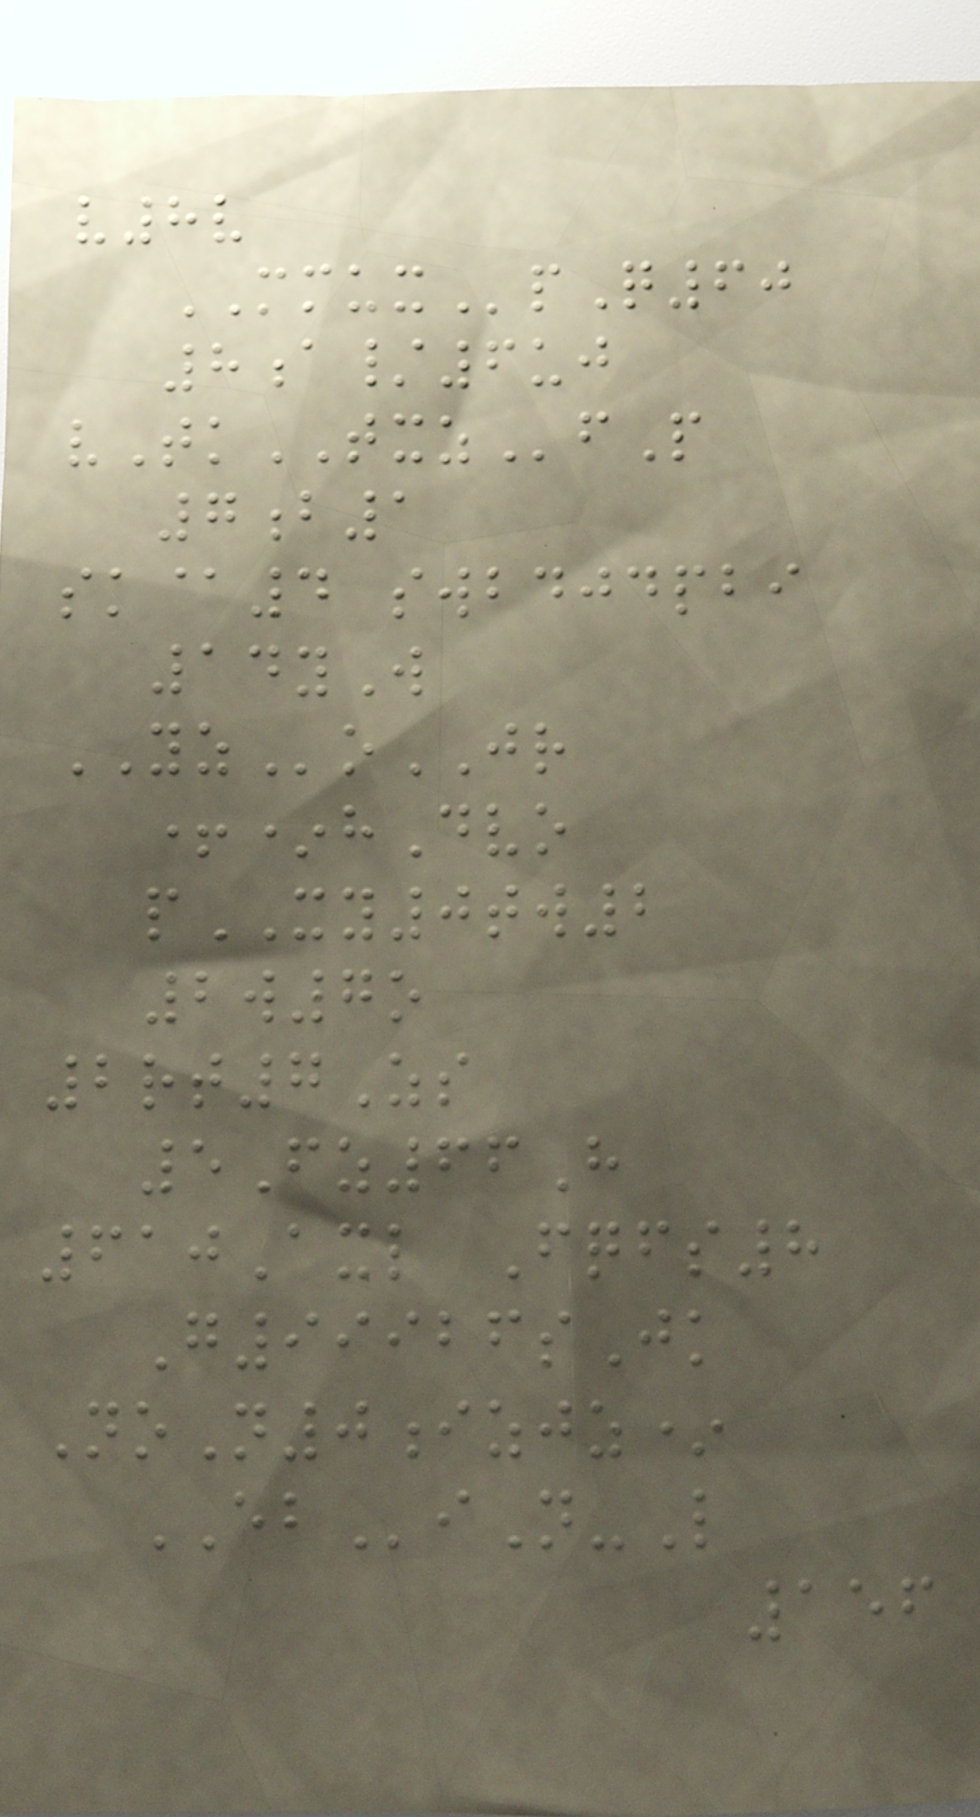v8v
MMUXpQ60
8a/6uj
vTkTXZfP
7b1
sk@4 swbdjdpbi
14yW
YZoJR
+*hDvo
pXY0tw2
2w7o
2rt7Zs
5Fz66H
610Axl Fqfs8
G99926sJk
NoN0izjz*
EBiN-L
156
